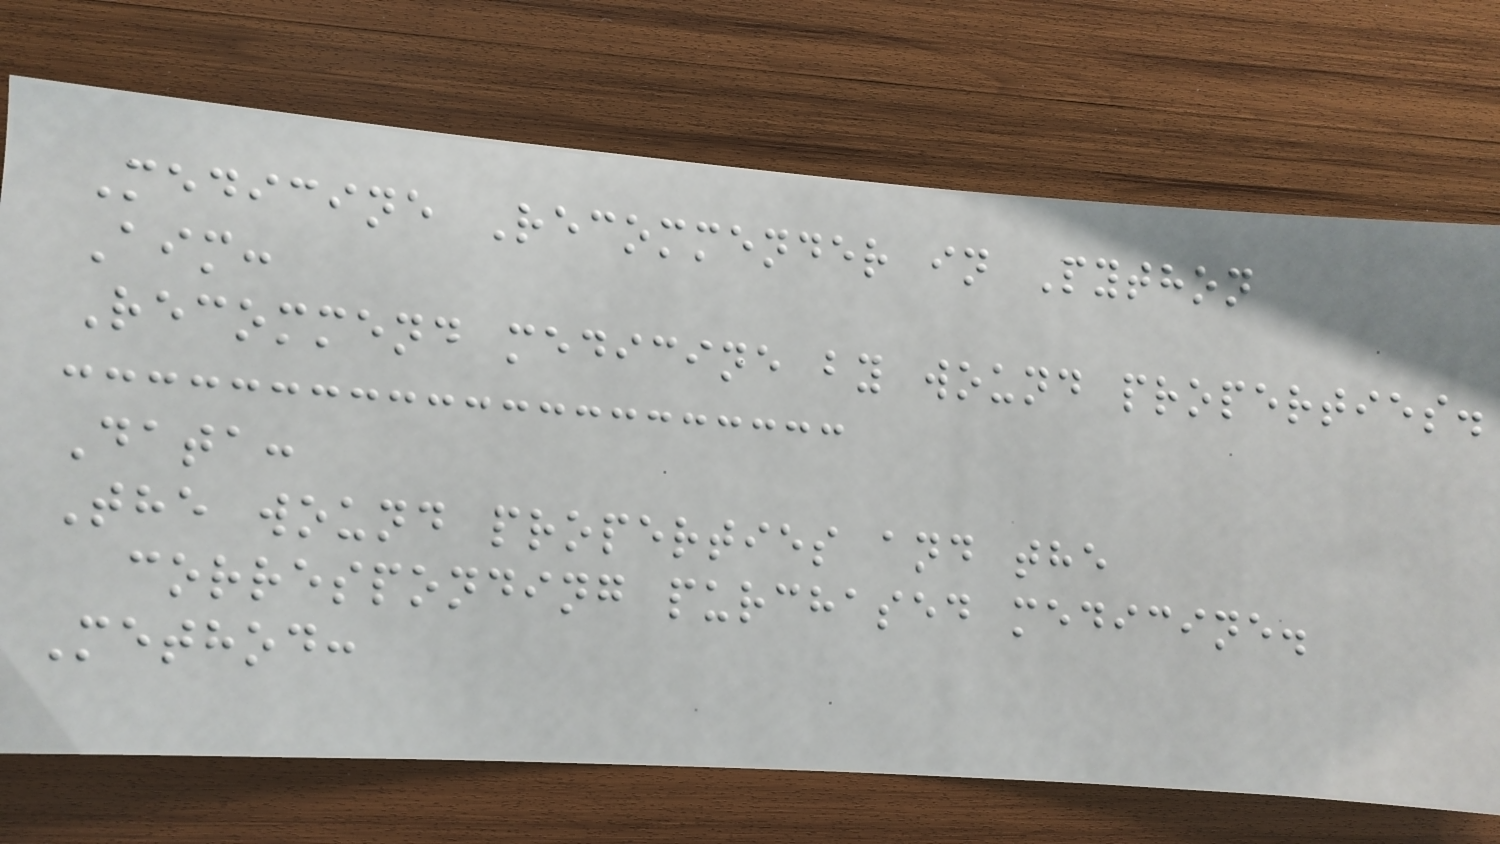Medicine Recommender in Python
Aim:
Recommend medicine by wound properties.
Data:
The wound properties and the
corresponding purchased medicine.
Method:
